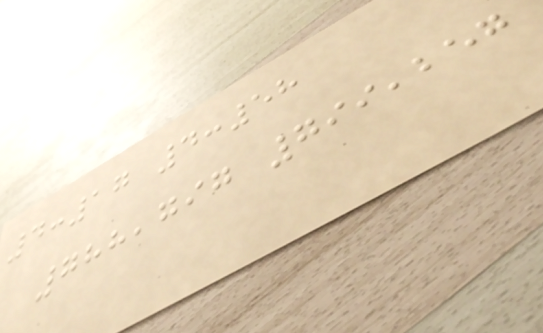4:17 4:58
788,797 799,257
